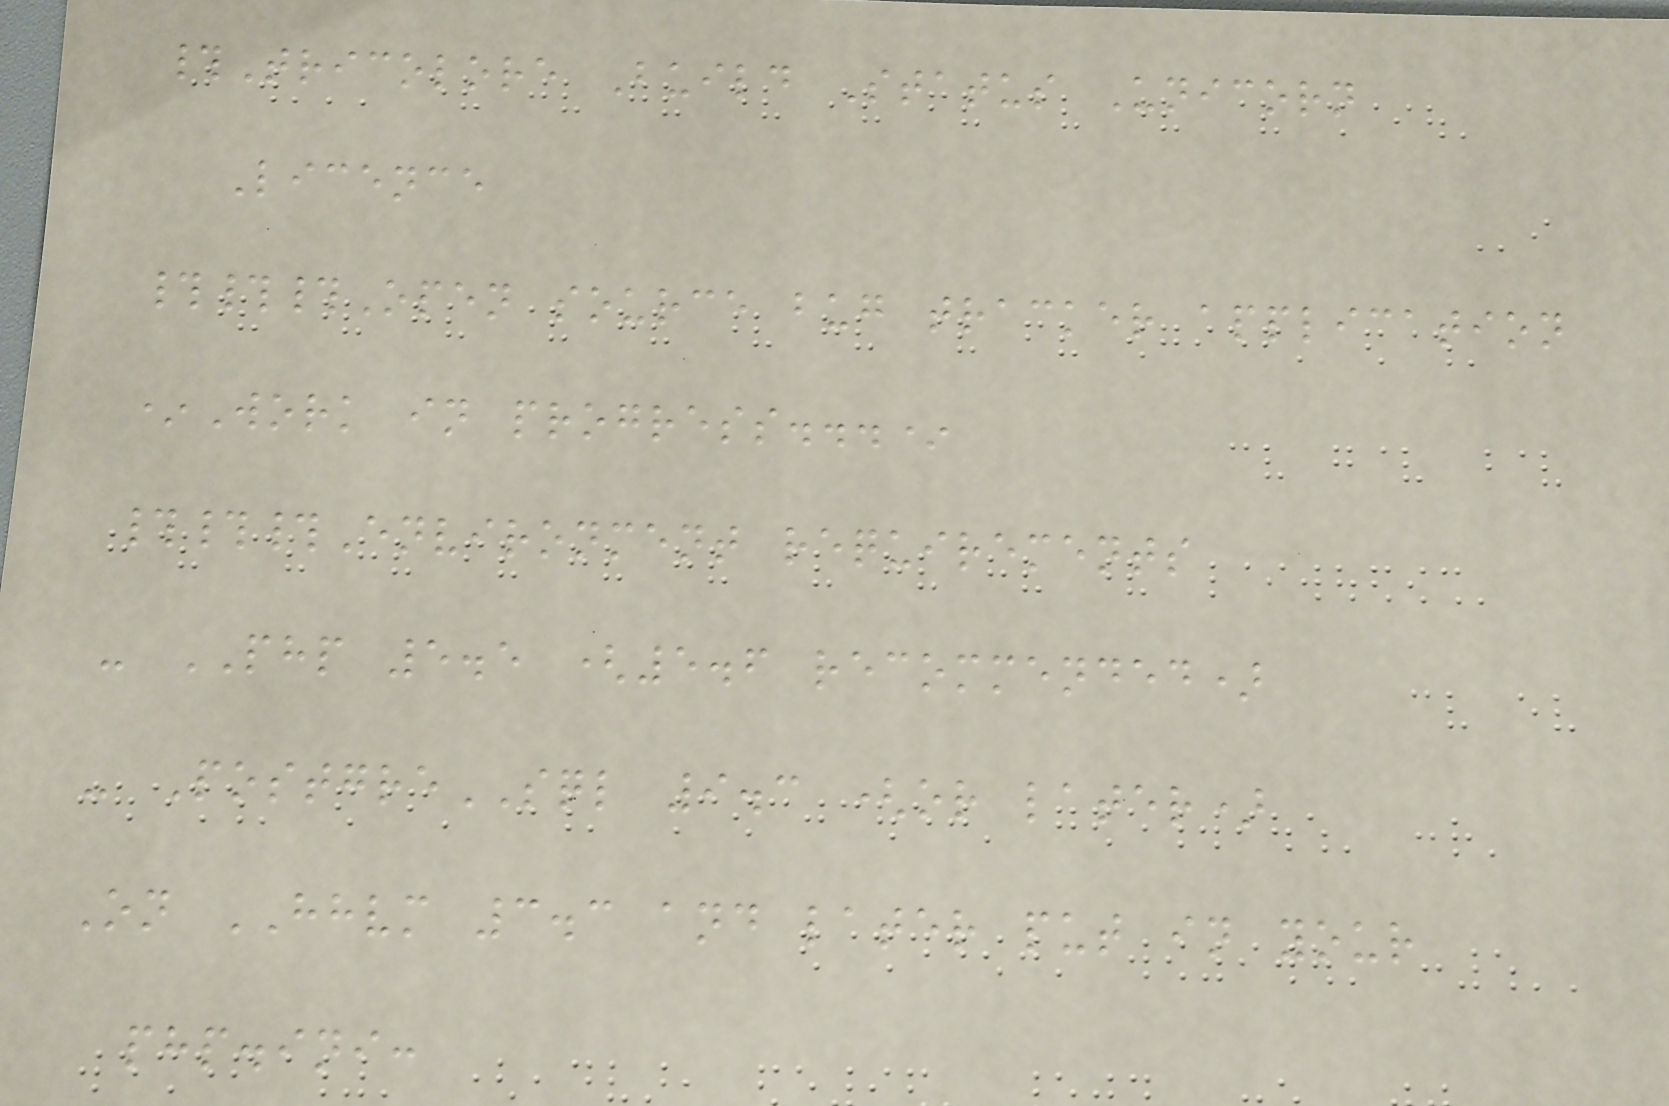#Tricolore Build Status Unicorn
Licence
###Open source bug tracker application
*Work in progress...*
###Environment requirements
- PHP 5.5 (5.6 recommended)
- PostgreSQL 9.3 (or later)
On HHVM 3.3 and later put in your
php.ini:
